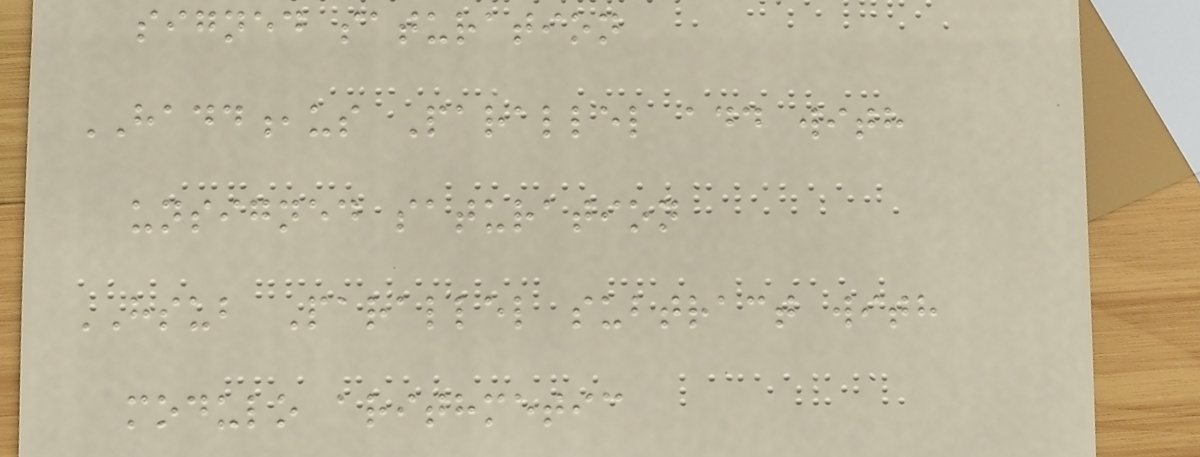signed saturation
HADD,us Parallel add with
unsigned saturation
HSUB Parallel subtract with
modulo arithmetic
